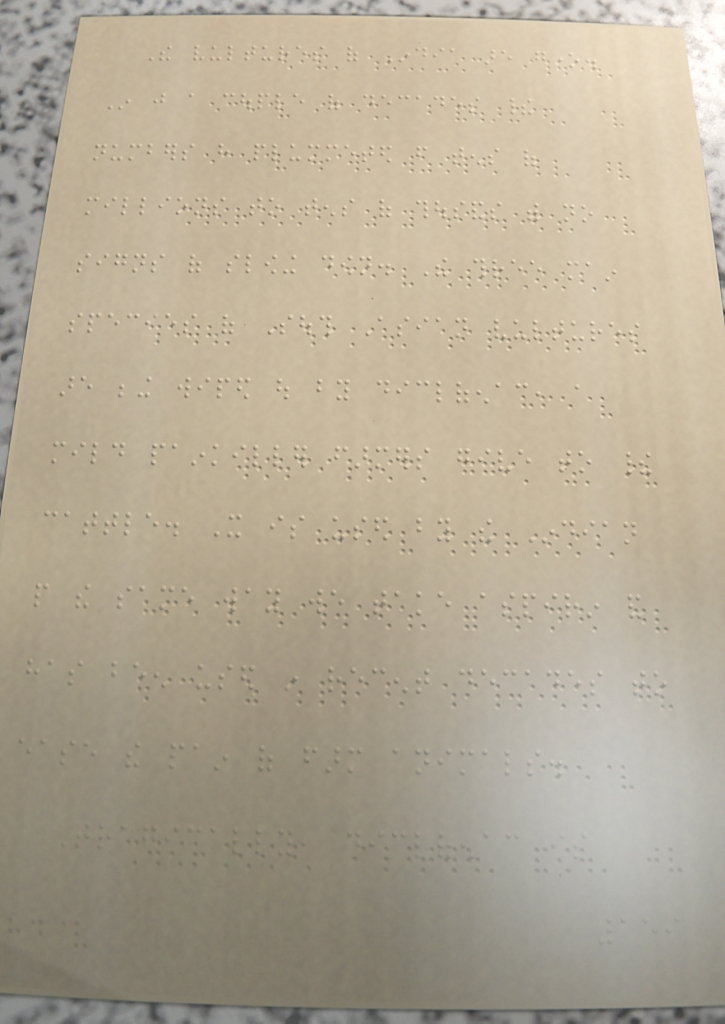The vultures of India are gone.
In just a couple of decades their
numbers have plummeted from tens of
millions to tens of thousands with no
signs of slowing down. The three main
species of South Asian vultures
are being wiped out by diclofenac, a
mild painkiller farmers give to their
cattle. It is used by the Indian
people the same way we take aspirin and
has been used in recent decades to
ease the pain of farm animals.
Tragically, diclofenac is
159
